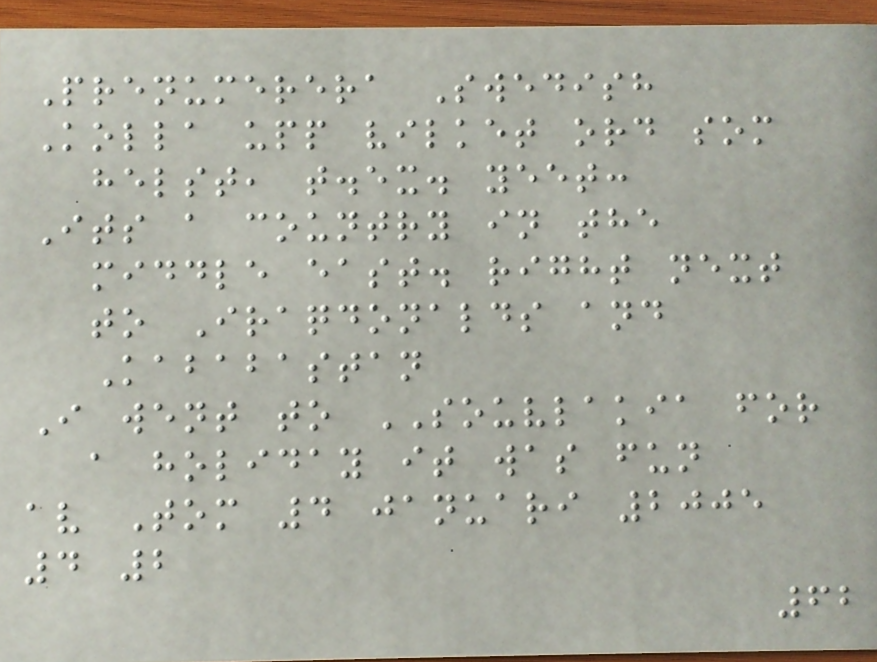Prenumerera Swedish
Kolla upp vilket ord som
helst, t.ex. yeet:
Its a country in the
middle east. right next
to Iraqdonalds and
Kababastan
I went to SOUVLAKIA for
a holiday it was fun
av Tom 4 januari 2005
4 2
62
